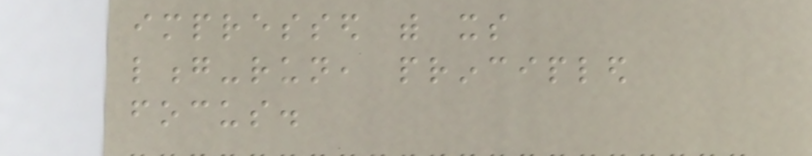impressed with its
long-run, principled
focus.
